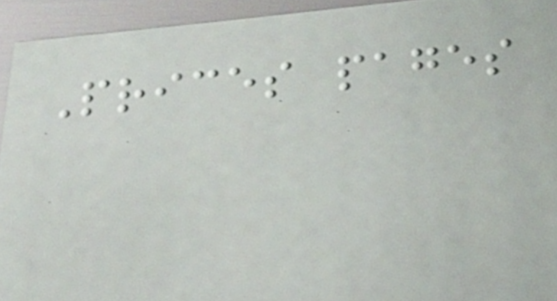Prices pages
